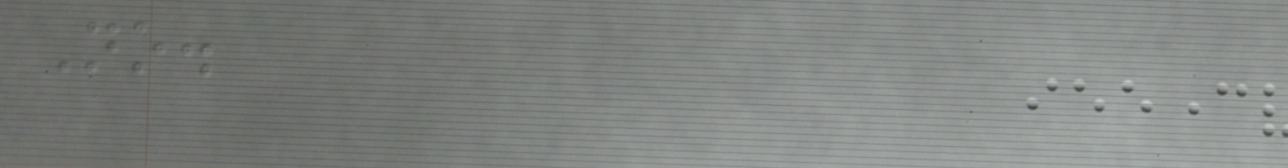No.
